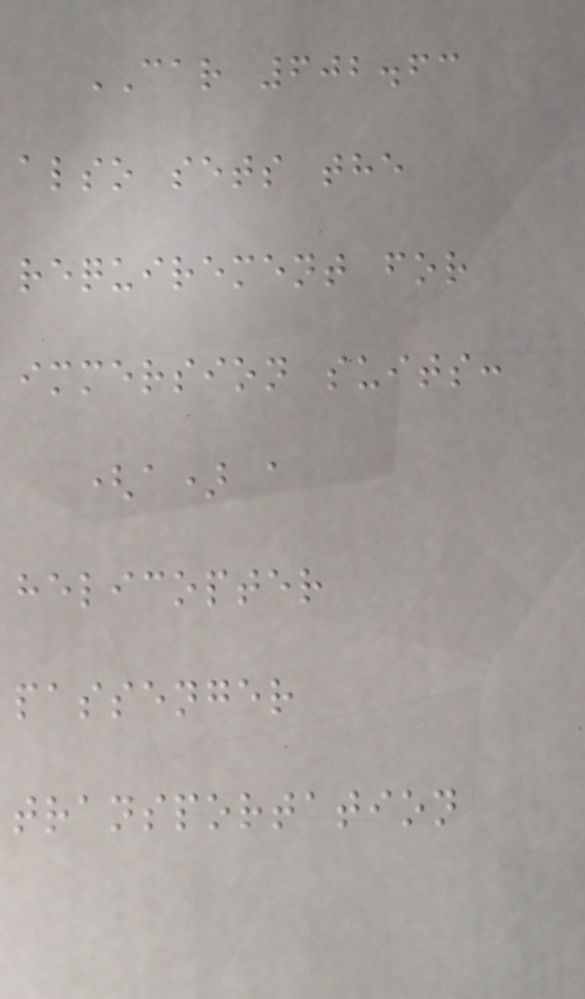CAR 602.63
also sets the
requirement for
immersion suits:
(a) a
helicopter
passenger
transportation
